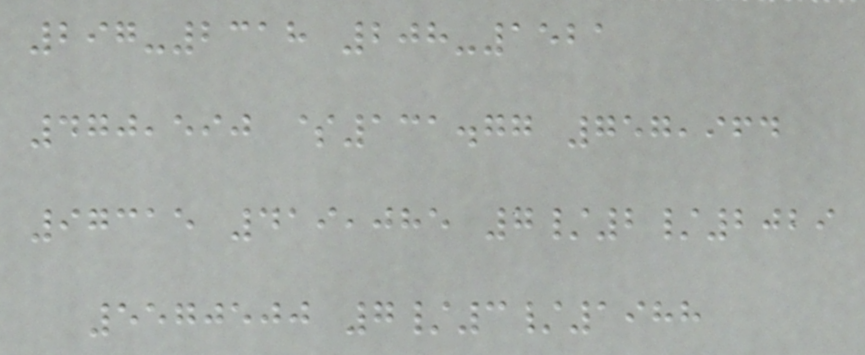297-2318 208-1521
470,590 $131.77 757,964
97315 419,085 7/2/2029
5570500 7/3/1988
